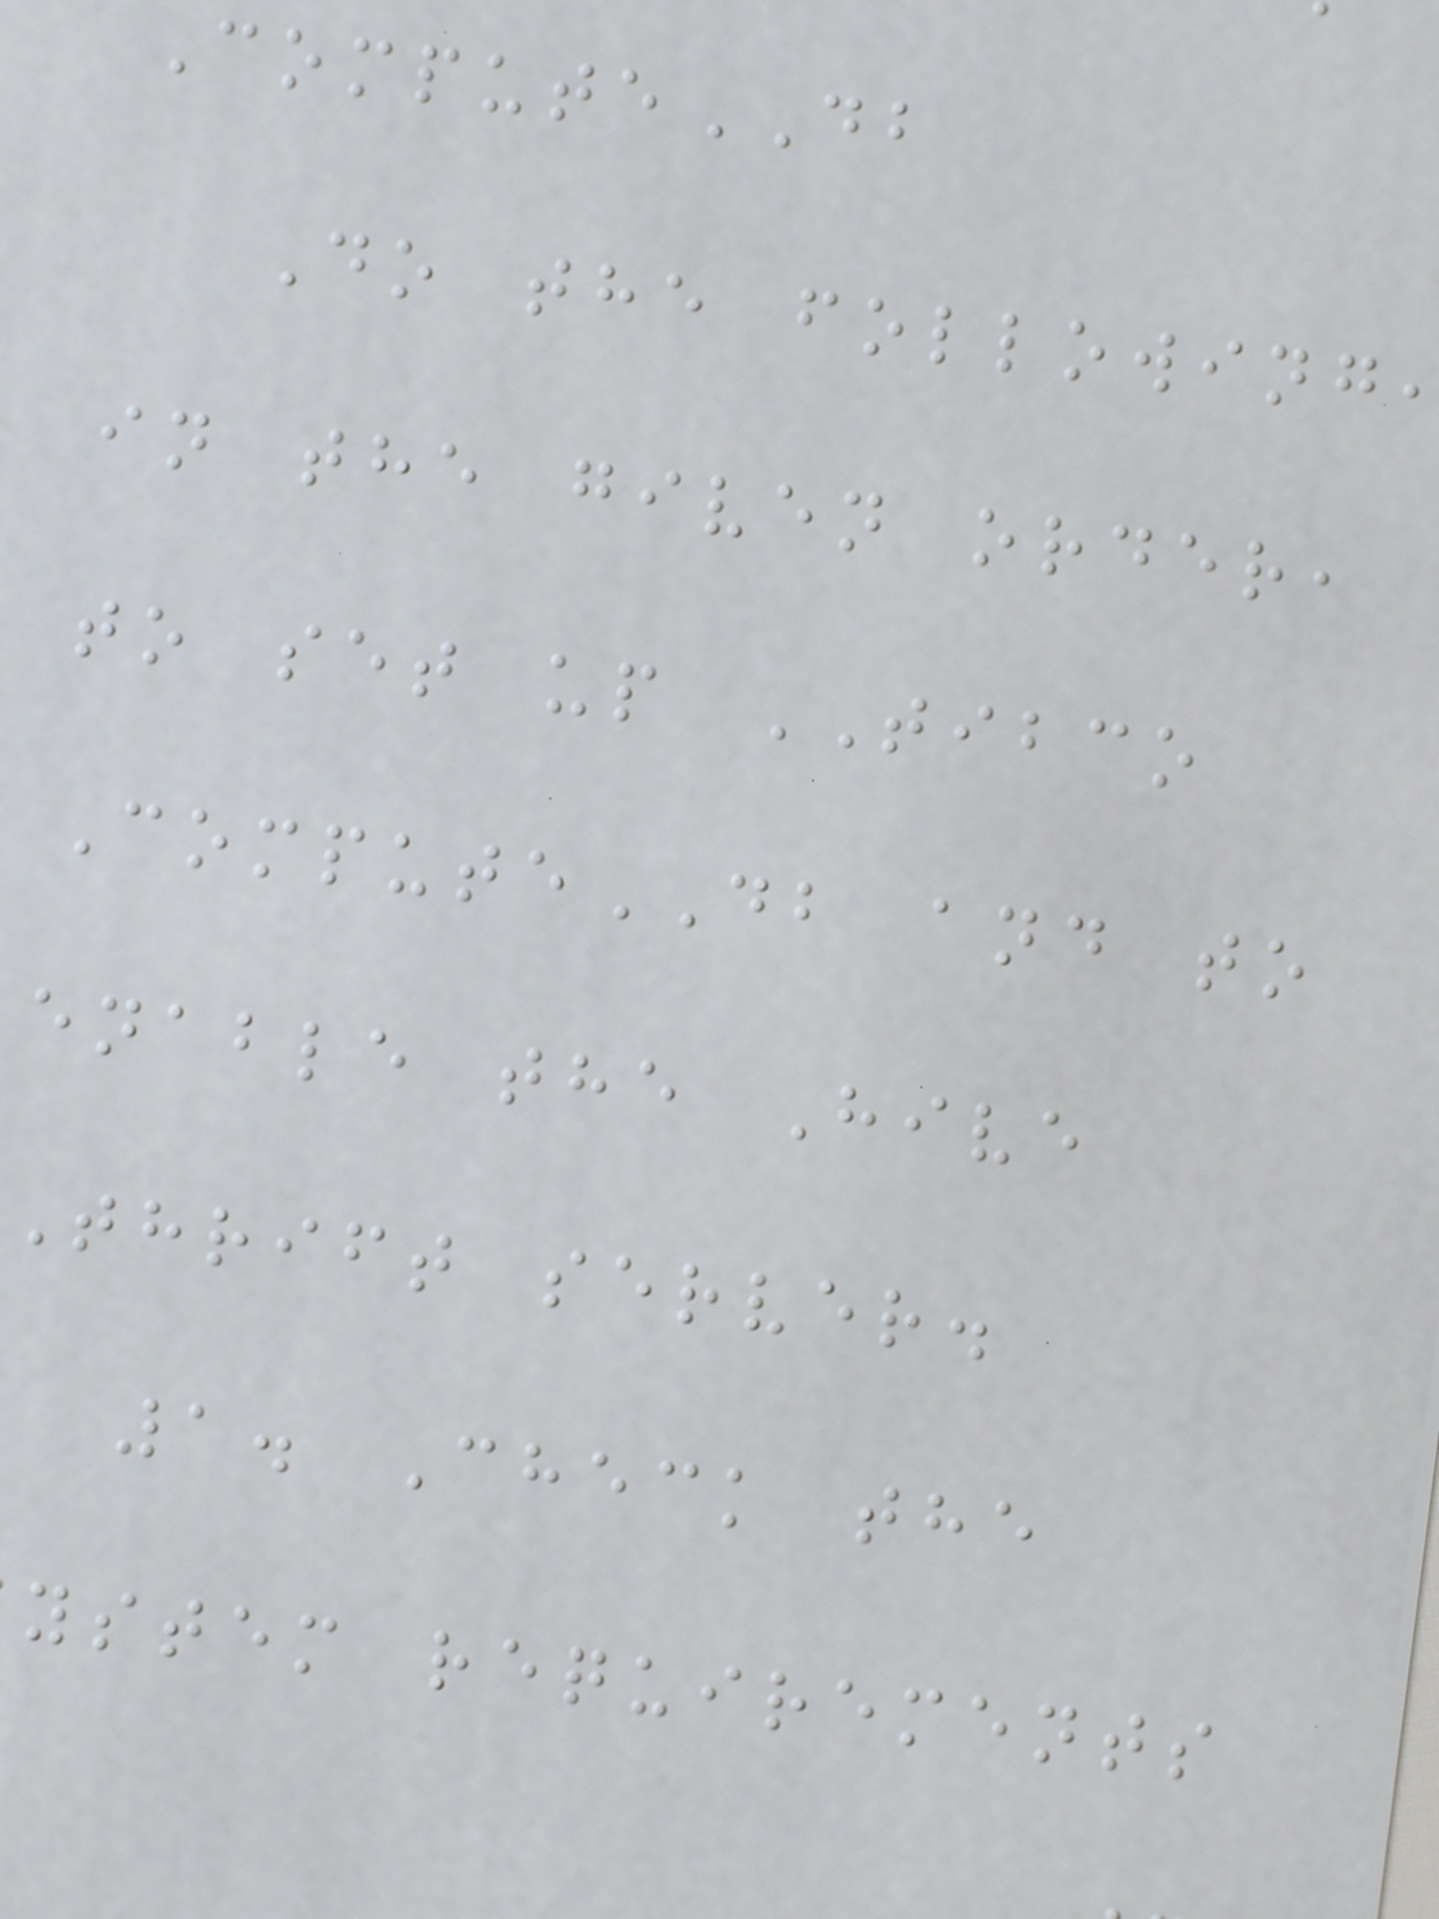ComputeDB
Do the following
in the given order,
to set up TIBCO
ComputeDB and to
enable the Hive
Thrift server.
1. Check the
ystem requirements
